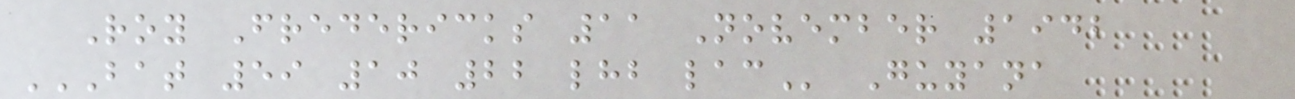Roy Fredericks 11 November 1942
BAT 59 10 22 LHB LAC Guyana
